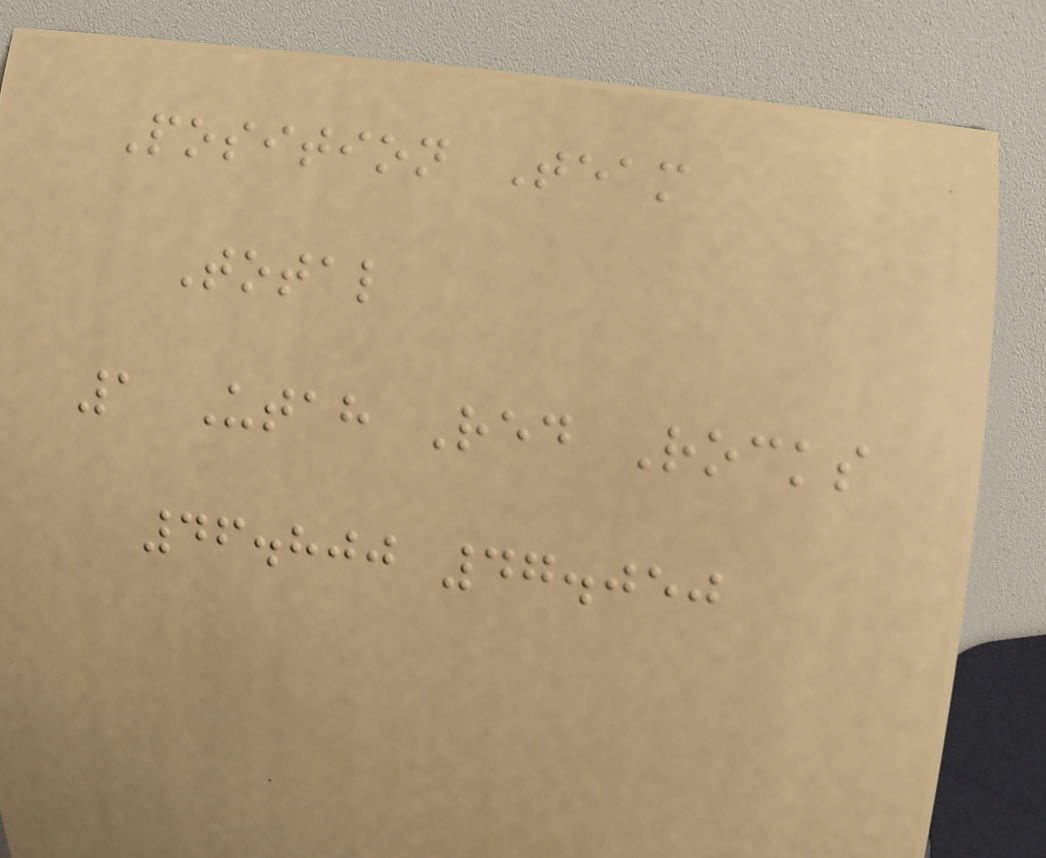Position Team
Total
1 Utah Red Rocks
46.800 47.050
